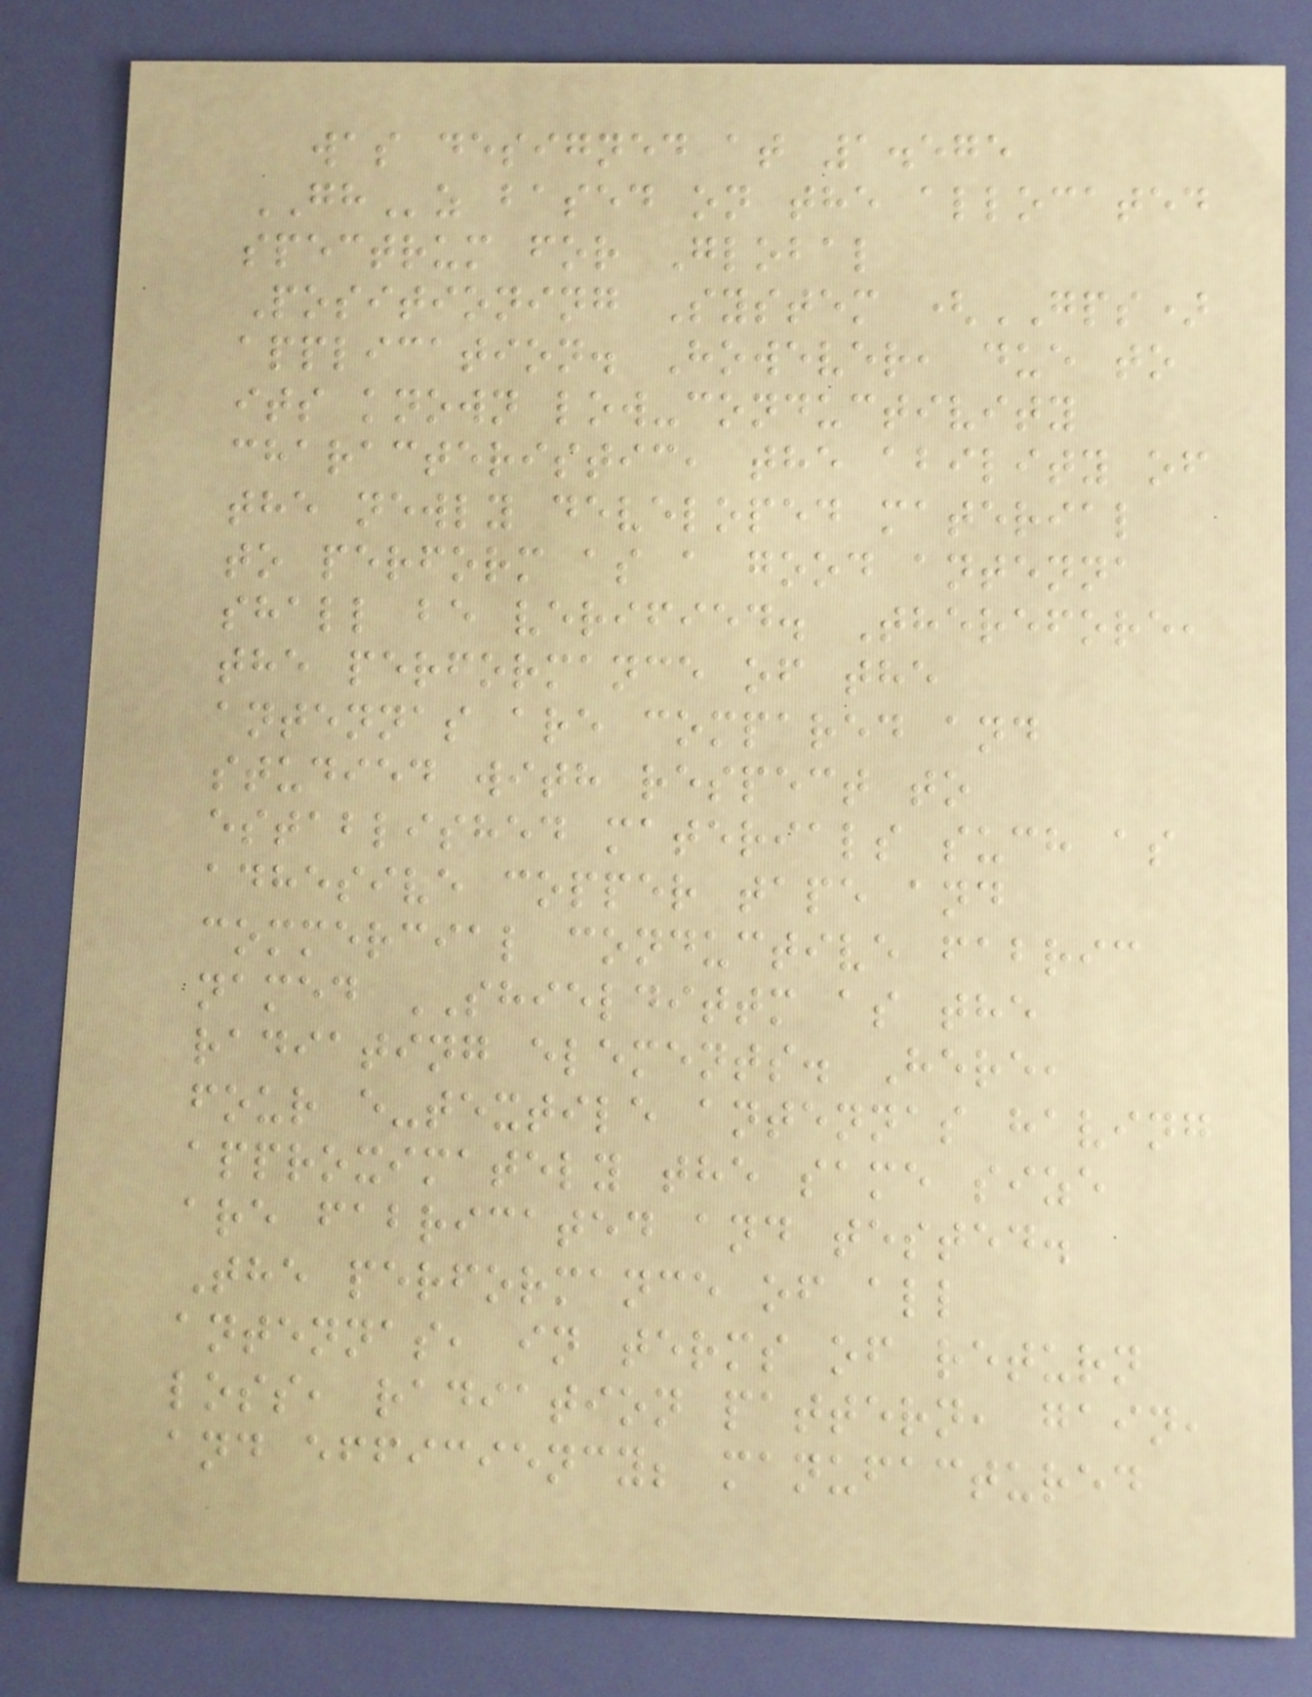was designed at 1.575
GHz based on the allocated
spectrum for Global
Positioning System (GPS)
application. However, due to
its known low-conductivity
characteristic, the ability of
the newly developed material
to perform as a good antenna
shall be verified. Therefore,
the performance of the
antennas are compared and
studied with respect to
established materials such as
adhesive copper tape and
commercial conductive fabric
named SHIELDITTM as the
radiating elements. Here,
four e-textile antennas having
approximately the same size
are fabricated and tested.
The performance of all
antennas, in terms of return
loss, radiation pattern, gain,
and efficiency; manufactured
